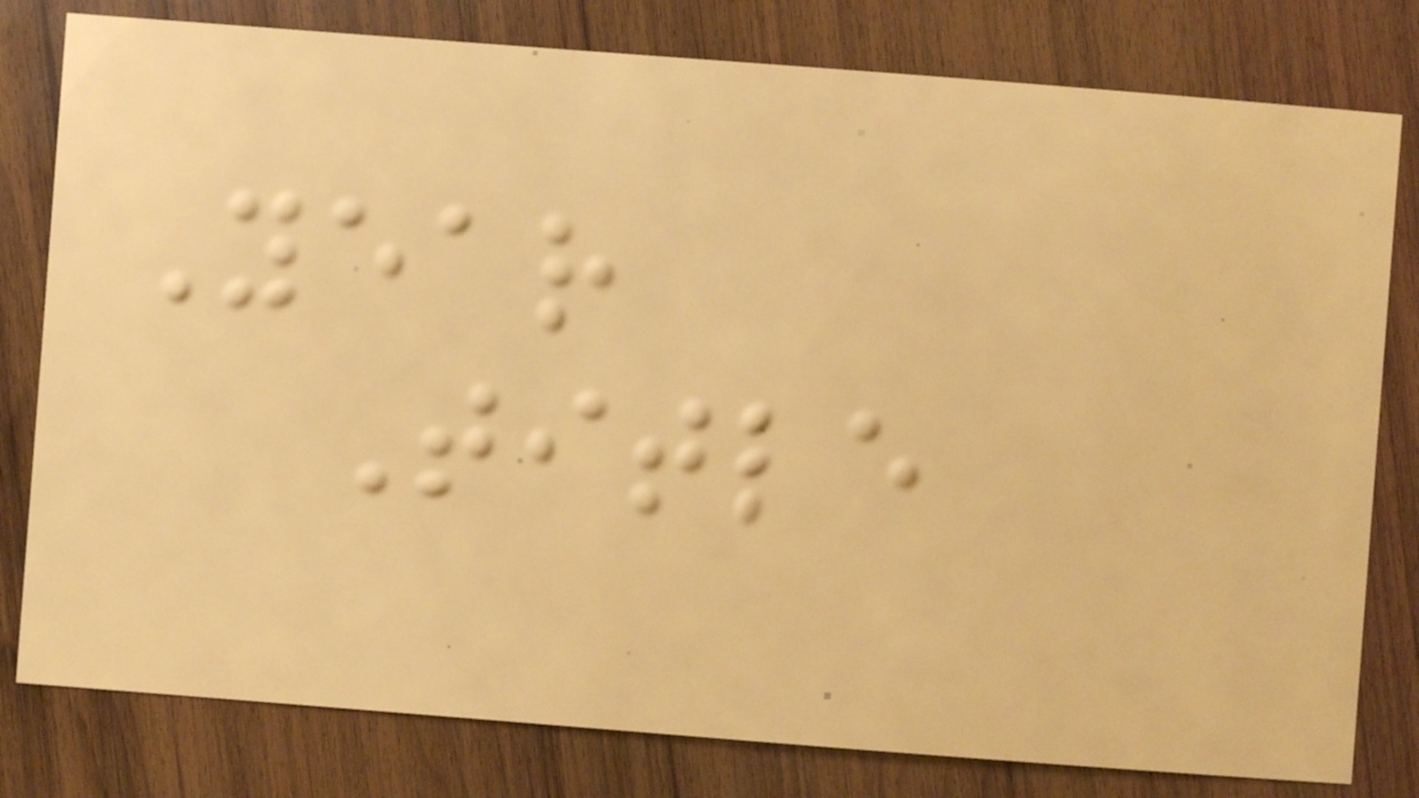Year
Title
